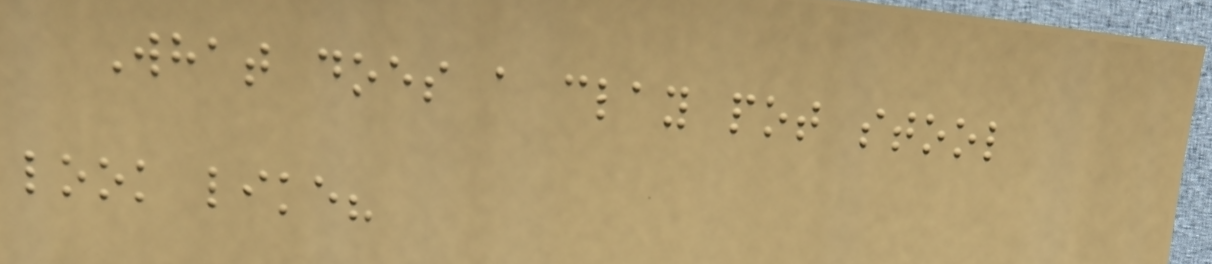What does a clay pot stool
look like?
